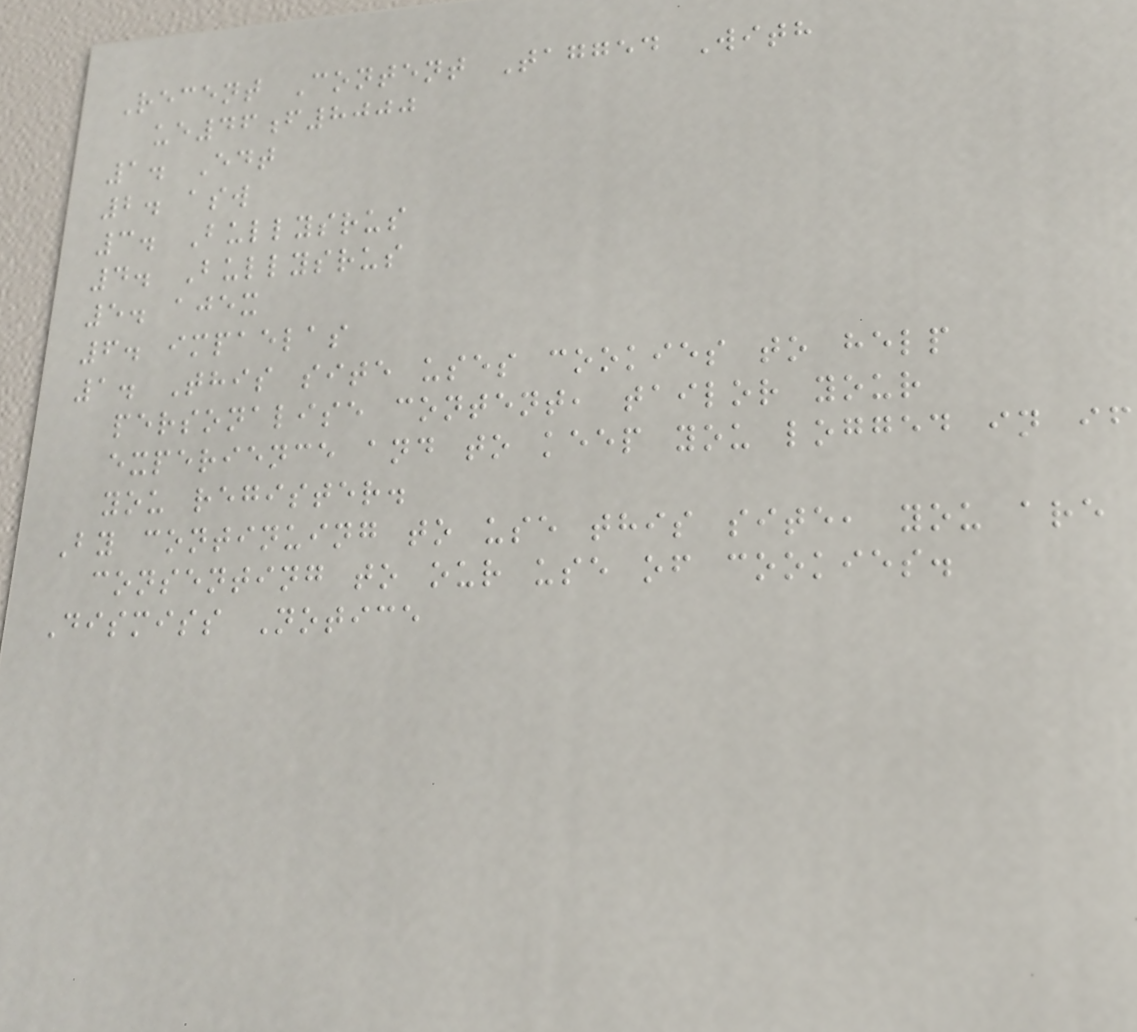Recent Content Tagged With
ue46f8000
1. Edt
2. asw
3. Bullysrus
4. Bullysrus
5. ajex
6. impaelas
1. This site uses cookies to help
personalise content, tailor your
experience and to keep you logged in if
you register.
By continuing to use this site, you are
consenting to our use of cookies.
Dismiss Notice
